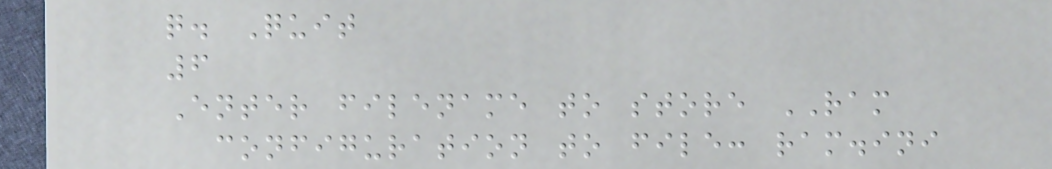q. Quit
6
Enter filename to store RAM
configuration to file: ram.ini
